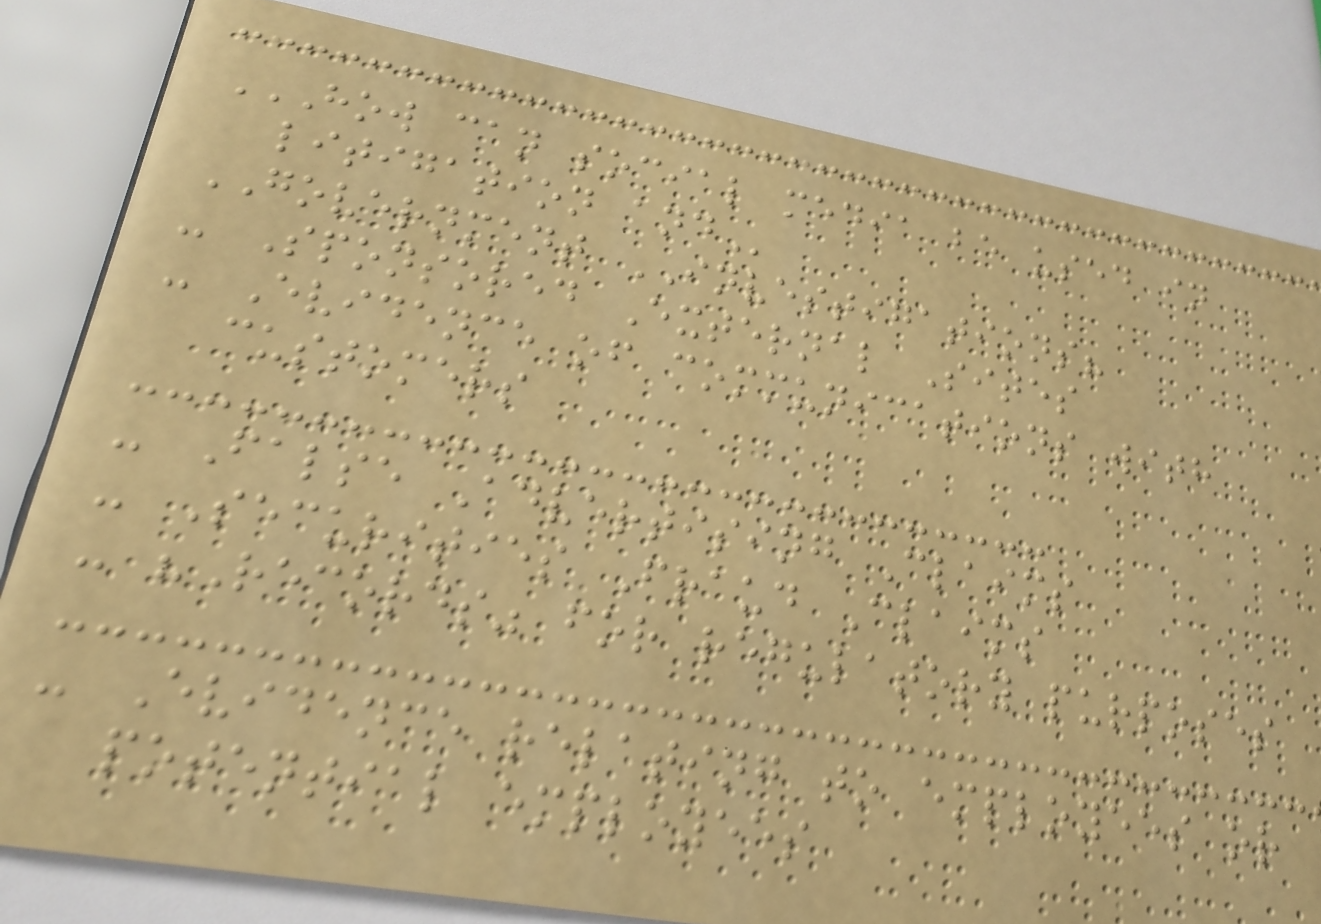HOW CAN SOCIAL MEDIA BE USED IN
LITIGATION AND
GOVERNMENT INVESTIGATIONS?
- Sponsored External Sites
- Evidence of communications with
customers
- False Advertising Claims
- Securities Fraud Claims
- "Records" for regulatory purposes
- Evidence relating to employees or
potential employees
